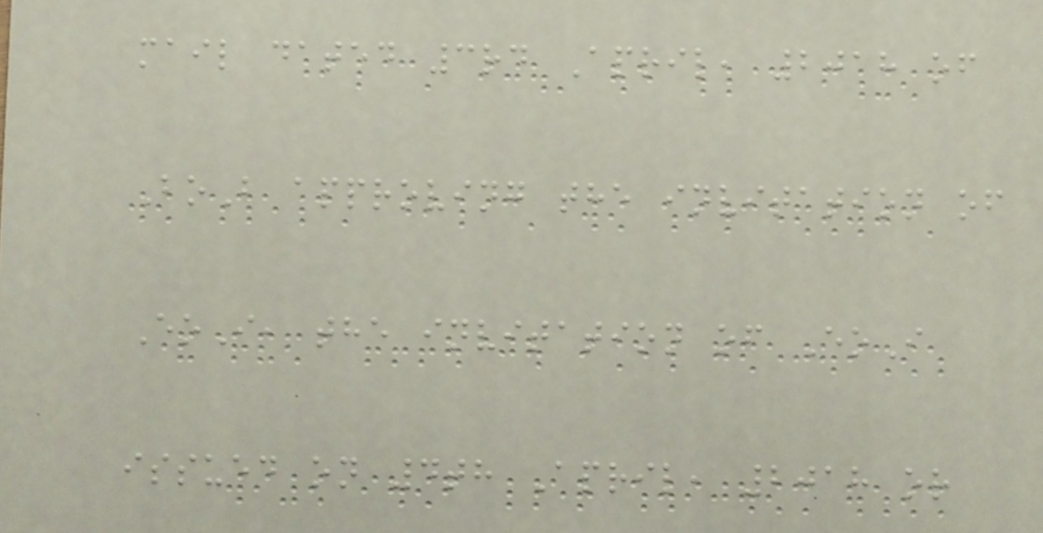mail dated 3rd April, 2018 of
BoB approving the invitation of
EoI, the invitation of EoI
issued on 4th April, 2018 or
